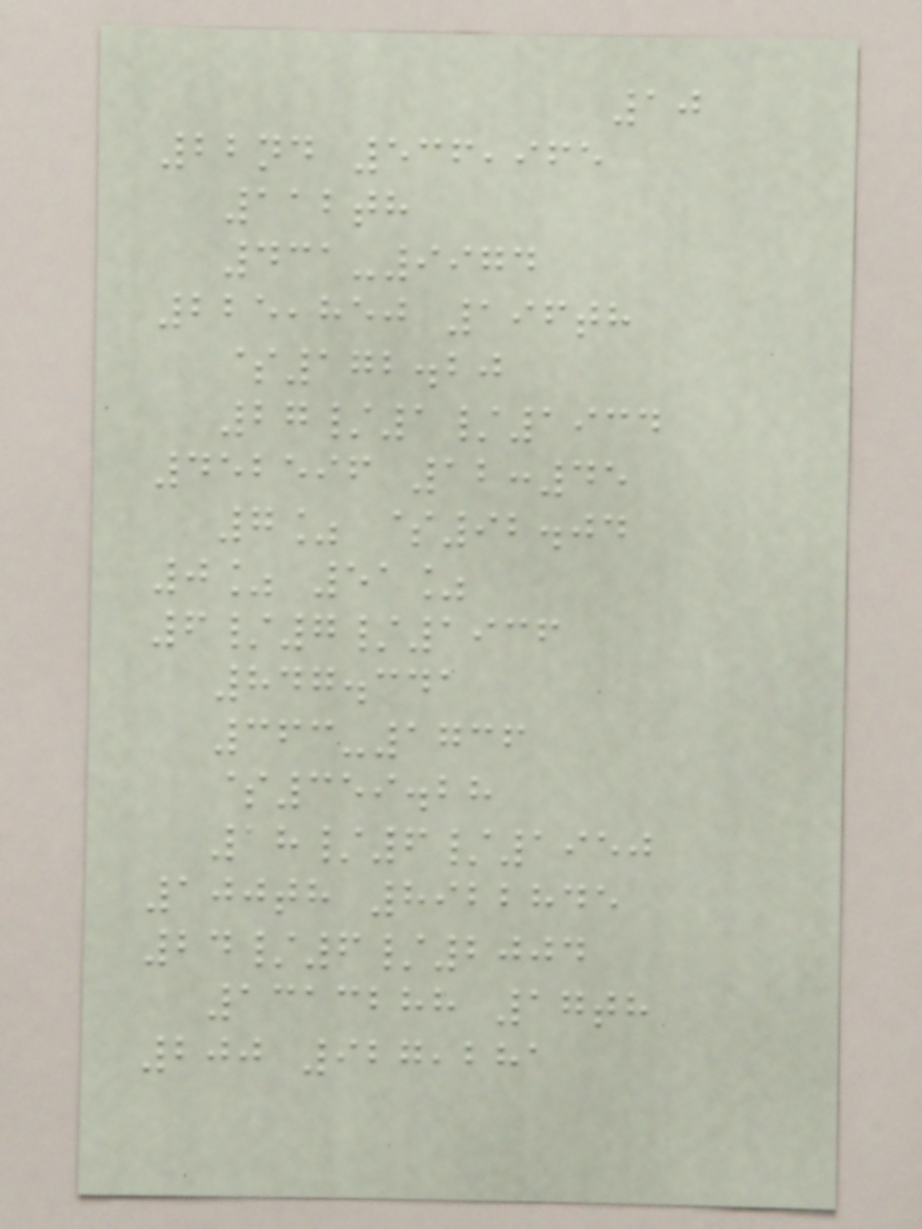10
22nd 536,965
112th
431-9974
225,850 196th
$172.20
27/1/1934
452596 12:45
7% $92.04
0% 51%
6/7/1936
847.341
363-1736
$359.28
18/6/1950
100th 8922845
24/6/2004
1313288 17th
200 927,281
